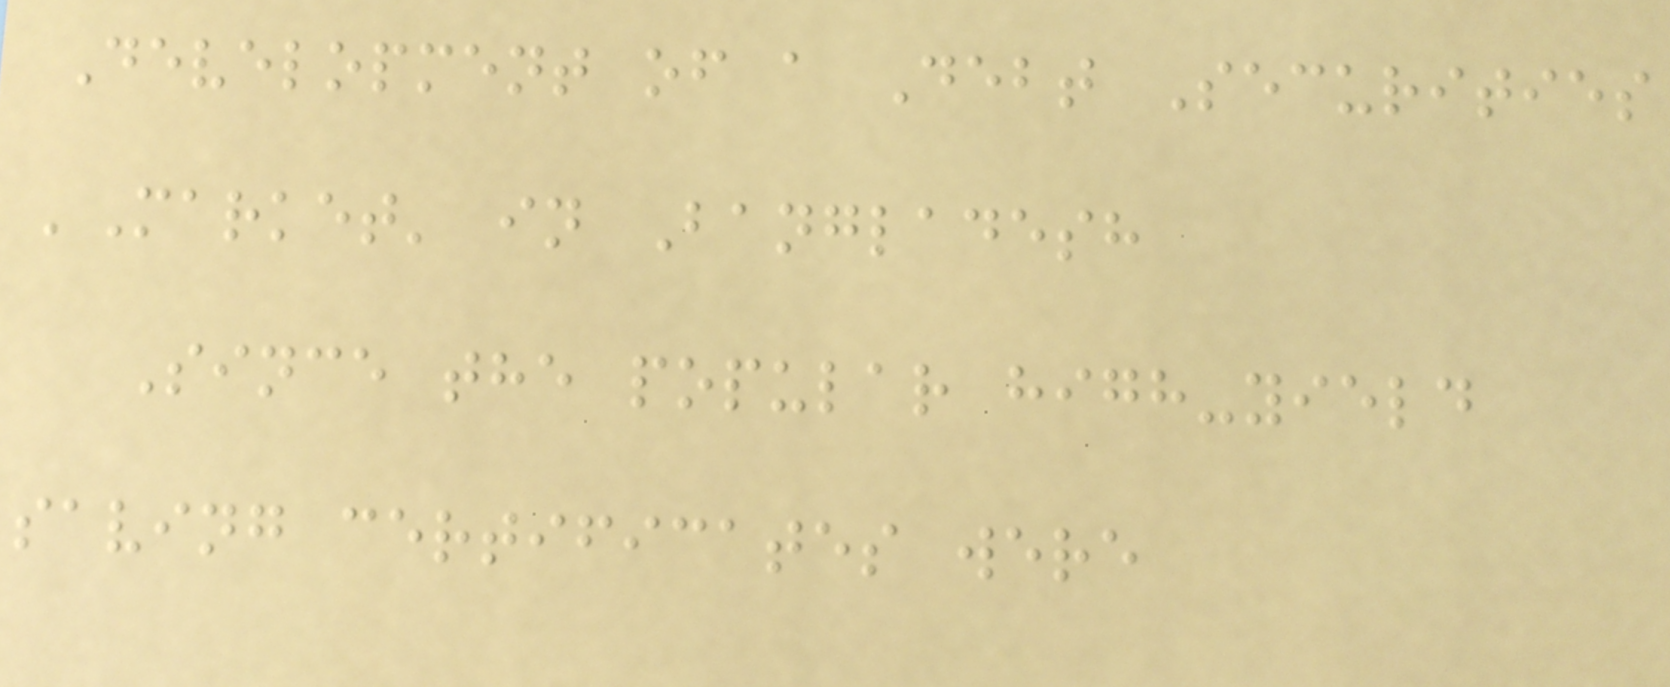Development of a Debt Securities
'Market' in Bangladesh
Since the popular high-yield
saving certificates were
